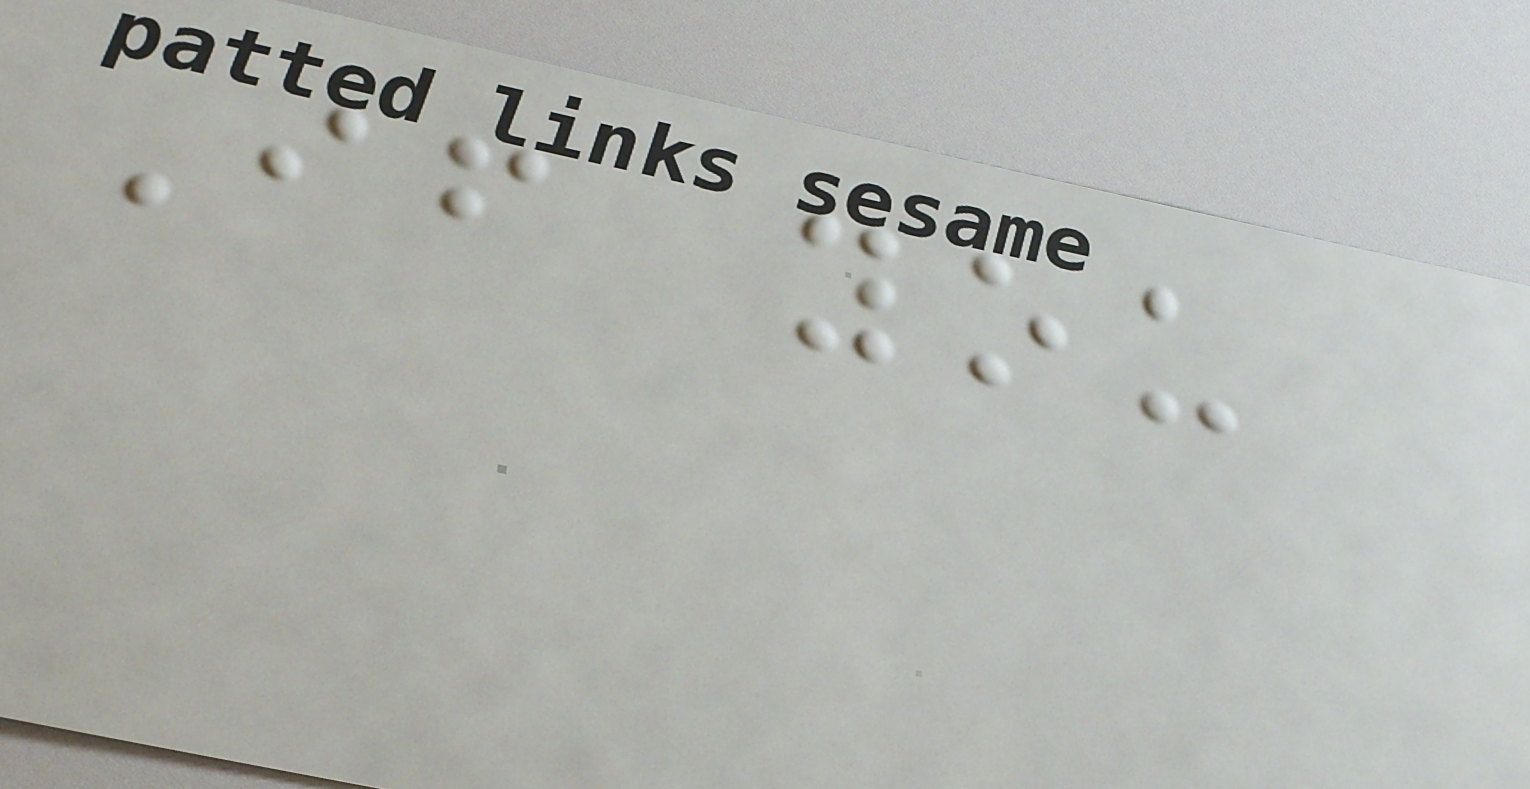If you
